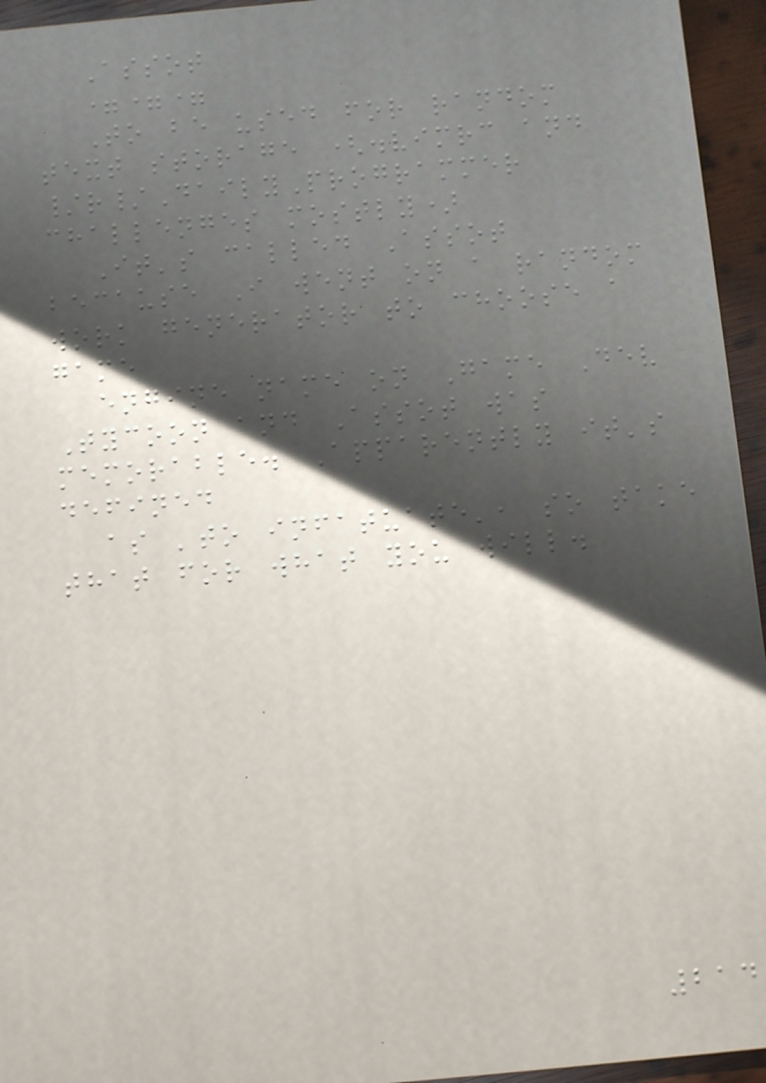Assot
===
To be used for random
text storage (.vimrc and
/r/DailyProgrammer
challenges mostly)
It's called Assot
because I went on a random
work generator to choose a
game
engine name on Game Dev
Tycoon and Assot was
memorable. Apparently it's
defined
as 'to infatuate', so take
that for what you will.
214
